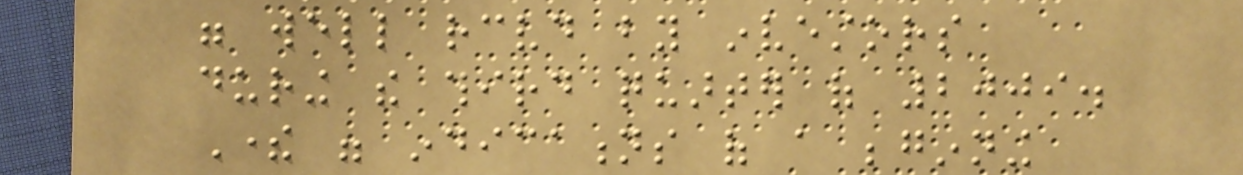were well received by investors
during the third quarter of 2009.
There were indications of a beginning
